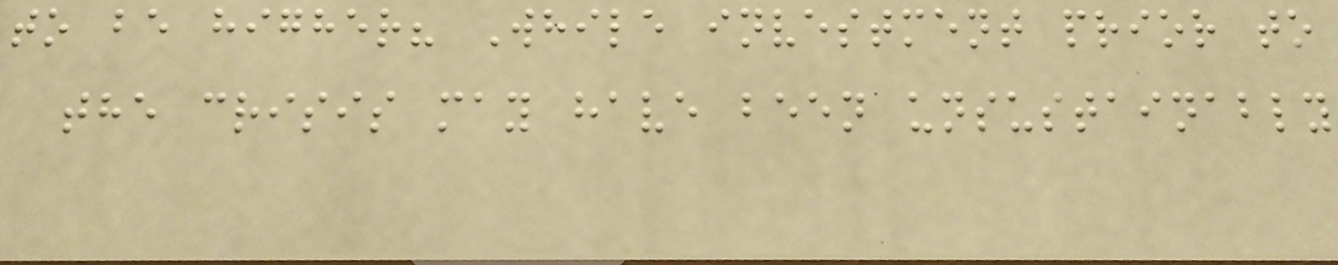to be higher? While investment prior to
the crisis may have been unsustainably
